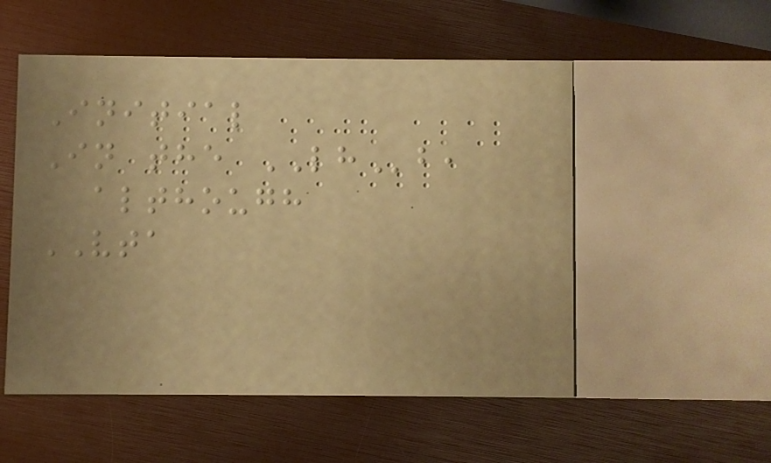Initial
In the LHb,
although
VTA
